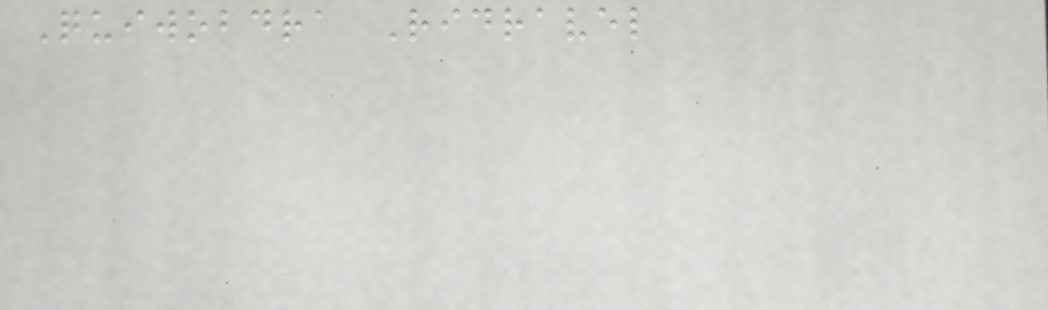Quiwobdra Ridravel
